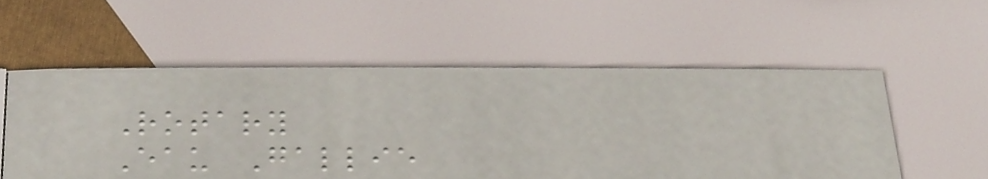Rotary
Eau Gallie
